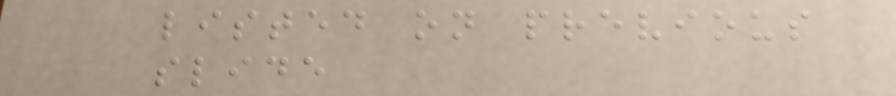listed on previous
slide
